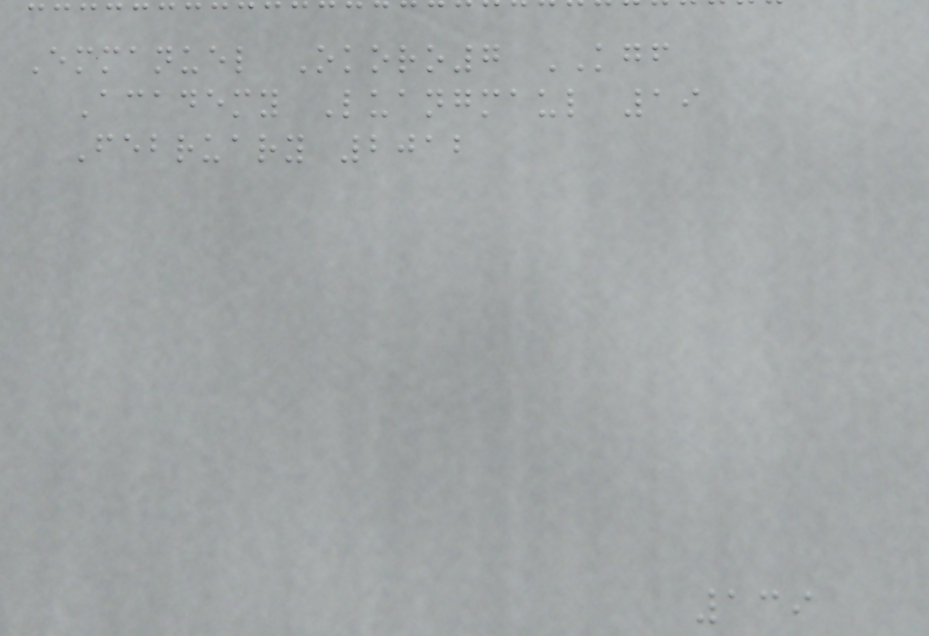Emmanuel Okoro7 KGF
Academy Luangmaul 19
February 2012
139
